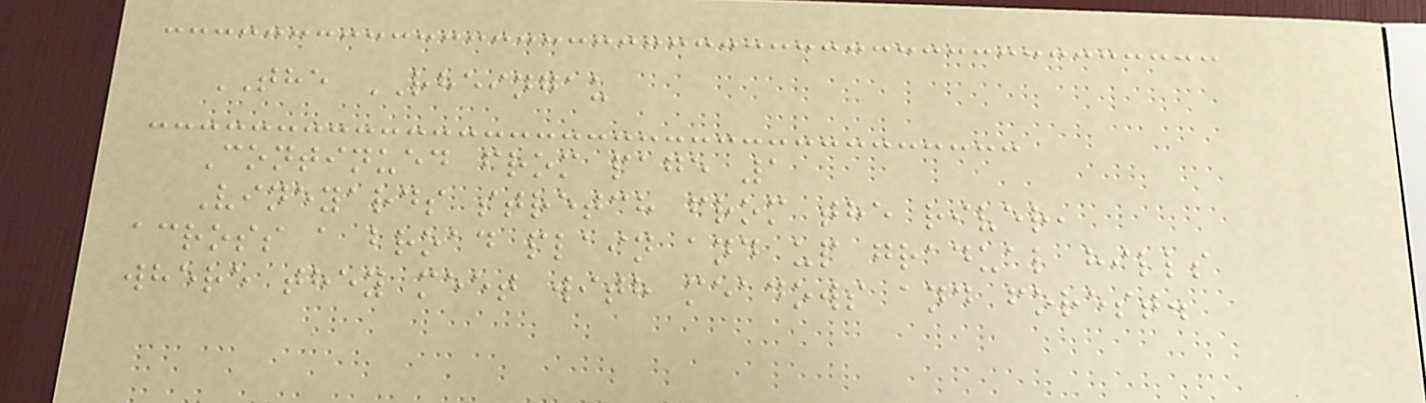THE RHEINGAU
Continued from page 1
Vineyards stretch from the river,
across a broad plain and up gradual hills
where they meet with meadows and forest.
